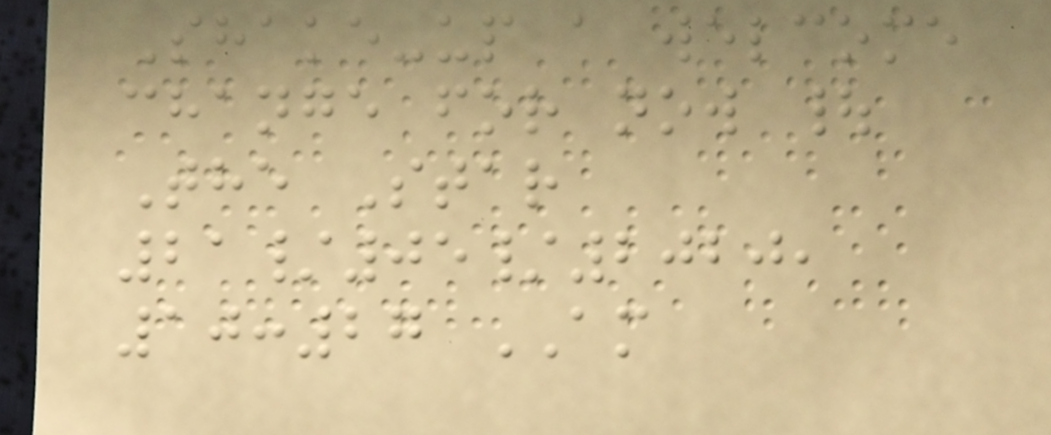Shake-up a welcome
change for now |
The Star
21/05/2020,
10:27 AM
